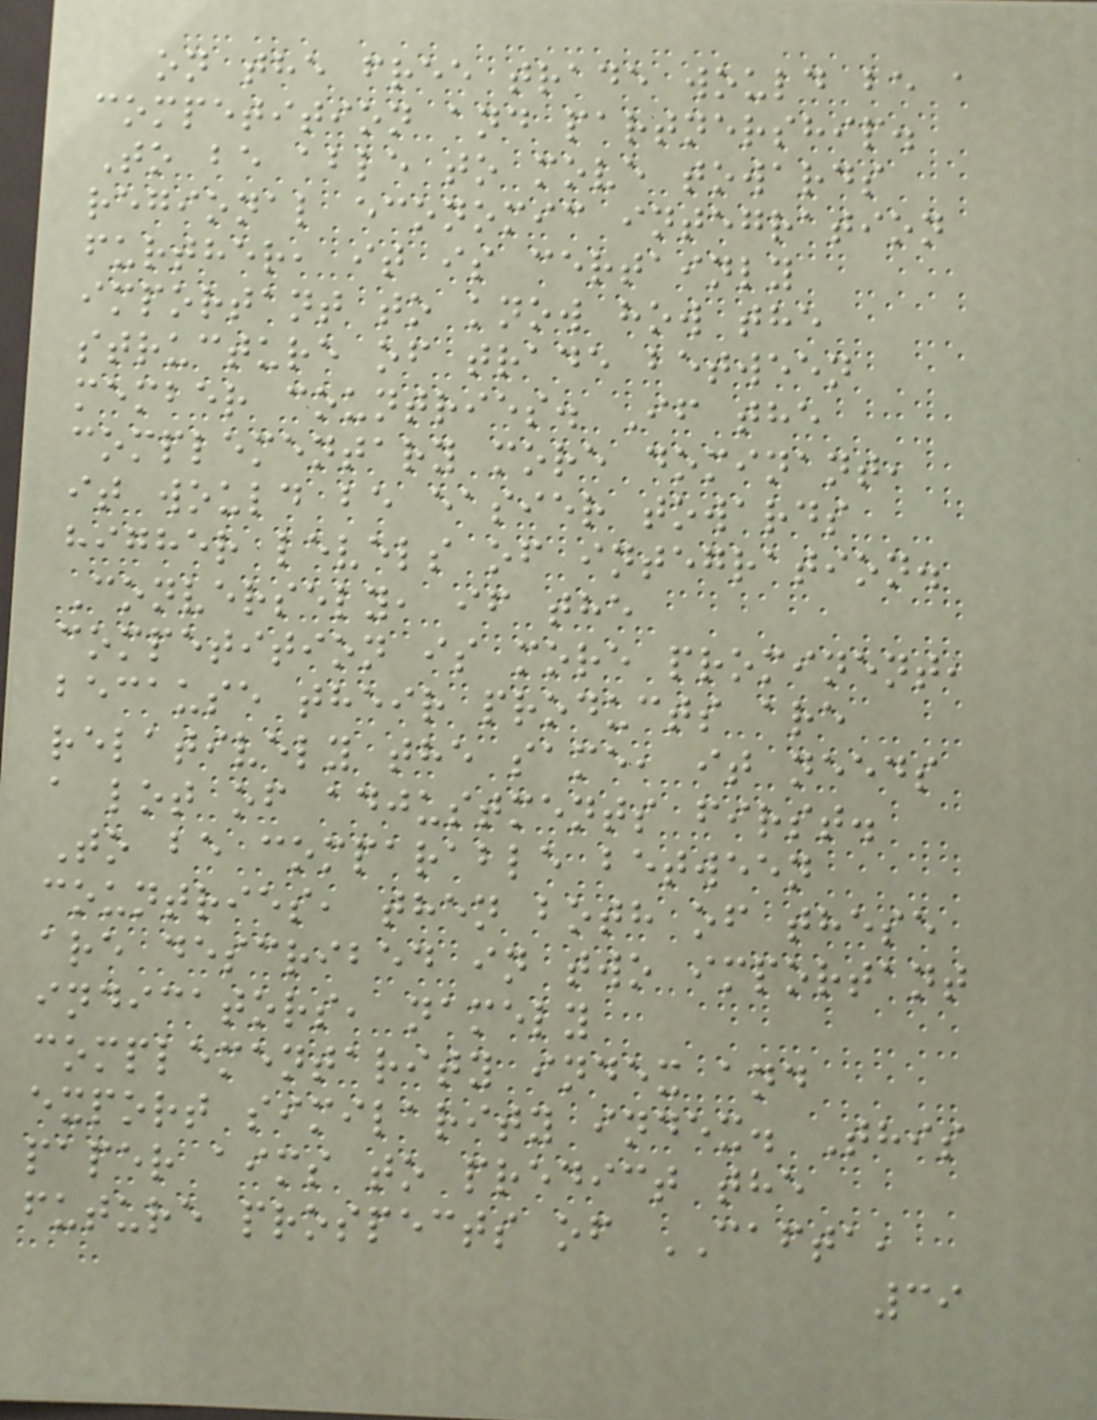on the free trade would be a
competition and partnership.
To be able to move towards
regional economic integration
further, it is certainly
important to know how the
structure of trade between
member countries. If the
complementary more dominant,
it would be easier towards
higher levels of integration.
Conversely, if the
competition is more prominent,
because their products are
relatively the same, it needs
a lot of adjustments first.
To be comparable between
countries, then both of these
are described in two important
indicators, namely
complementarity index and
export similarity index. This
paper aims to predict the
future prospects of CAFTA,
39
